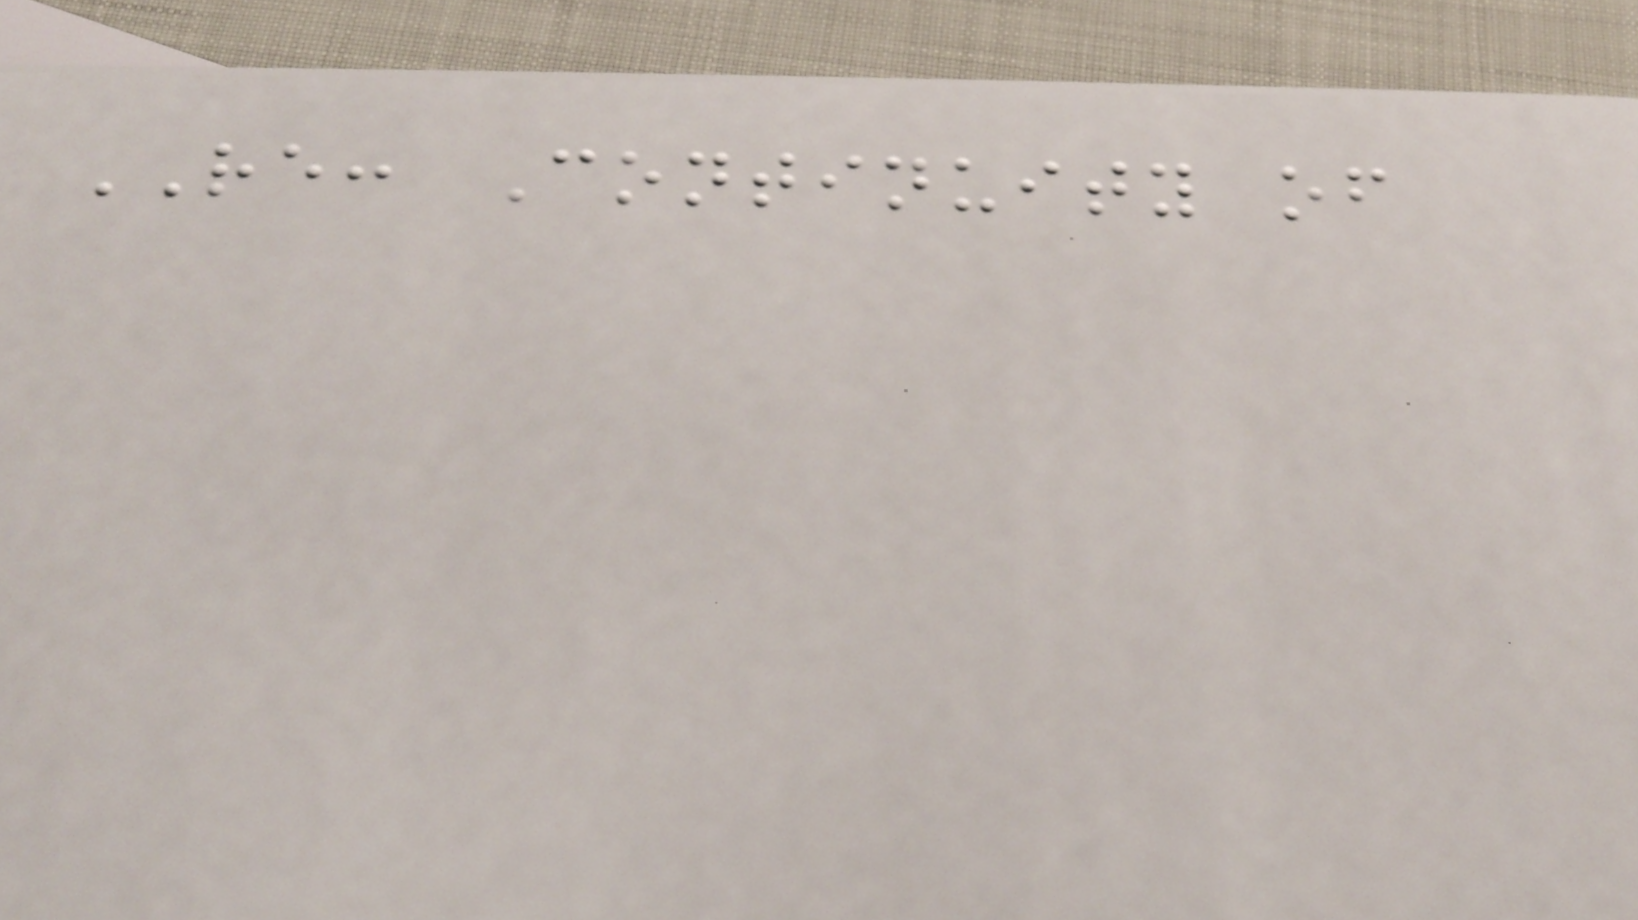RE: Continuity of
